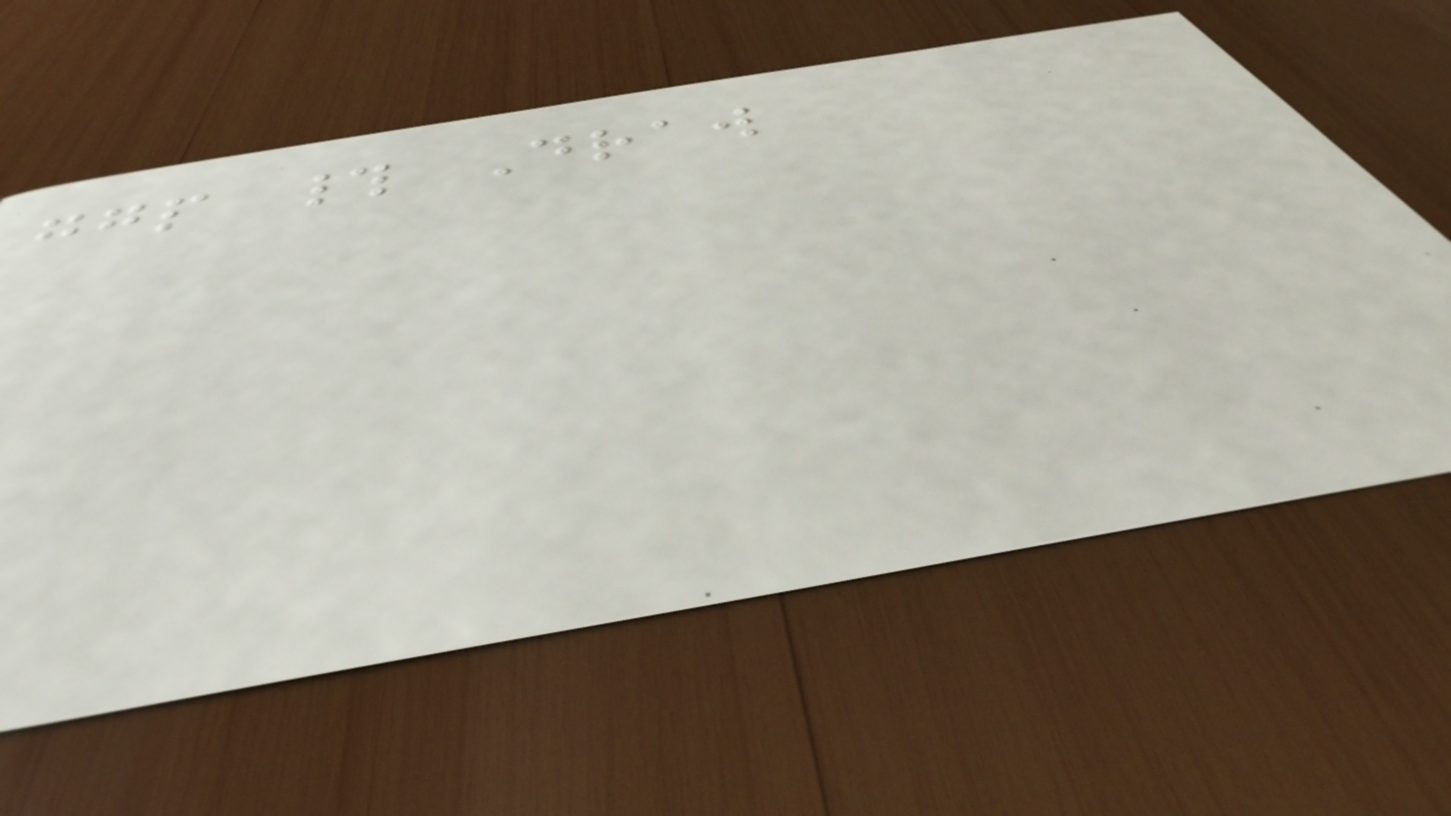ggp # Draw
